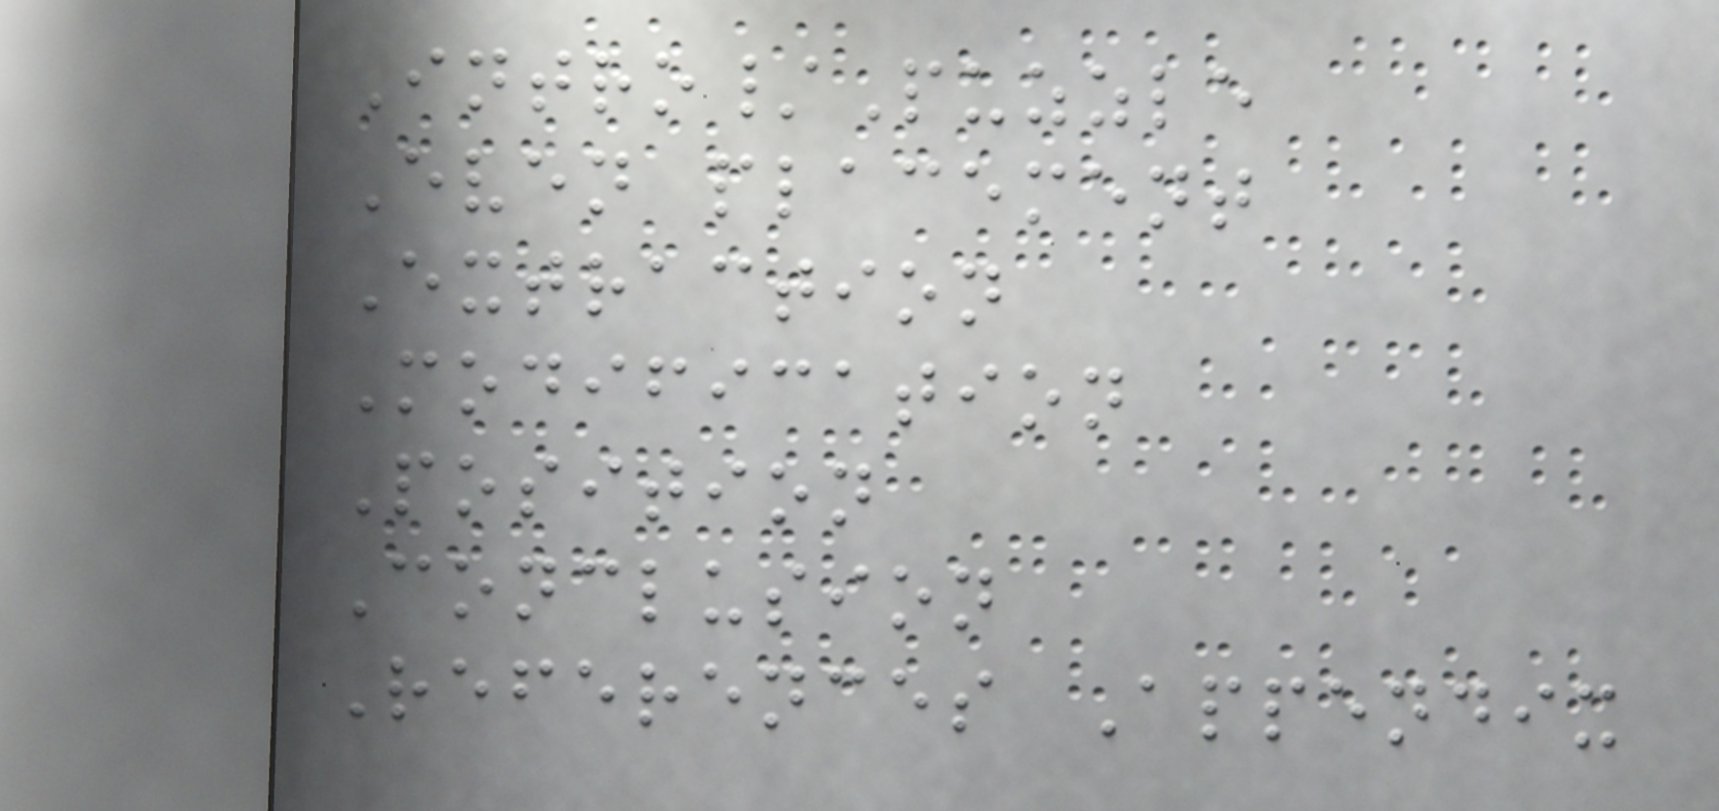Intro/Puzzle
Even placement
Extraction
Modification
Position
Conclusion
References Appendix
